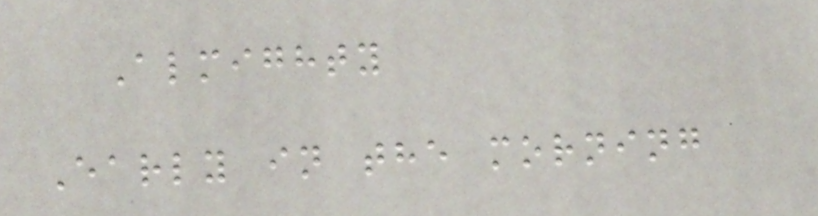Almighty
Early in the morning
